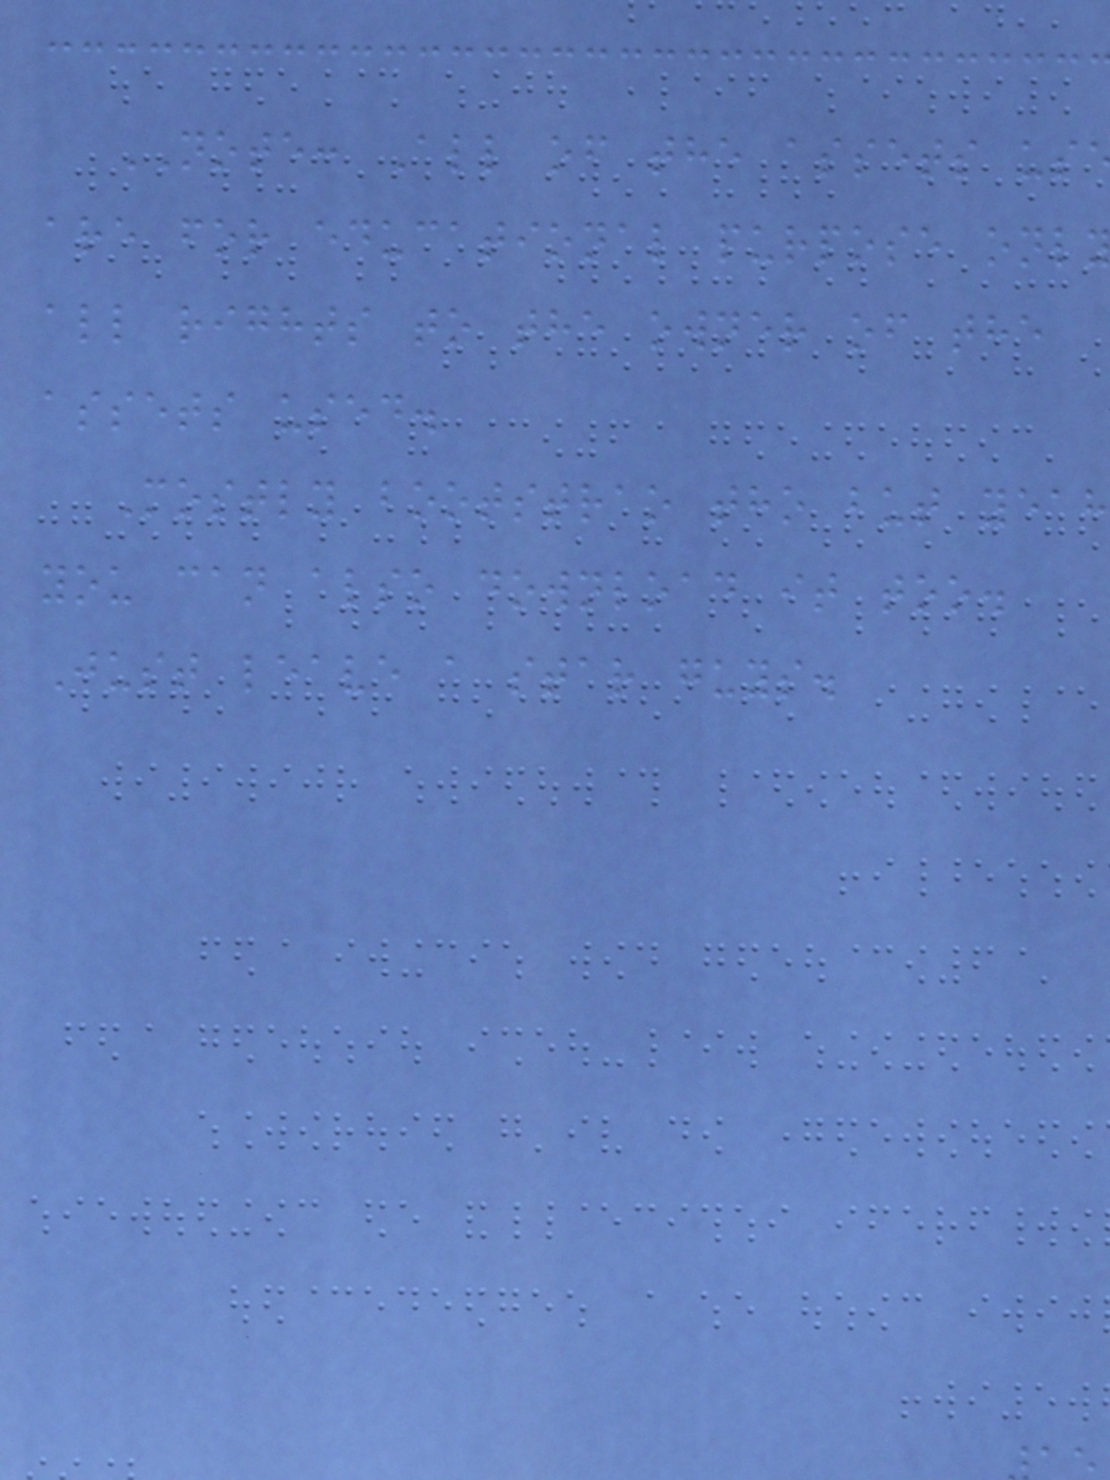NOTE: All of the assets us
are for educational purpose onl
all rights to the owner of the
assets used.
Mostly bootstrao tho but yeah
you can also download it too.
Just leave a star guys.
